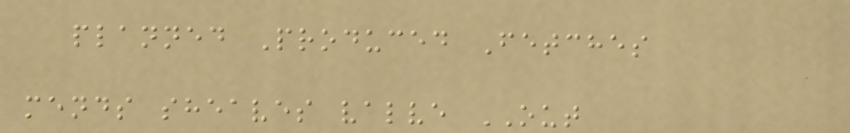planned Produced Fetches
mends sheaves valve OUT
